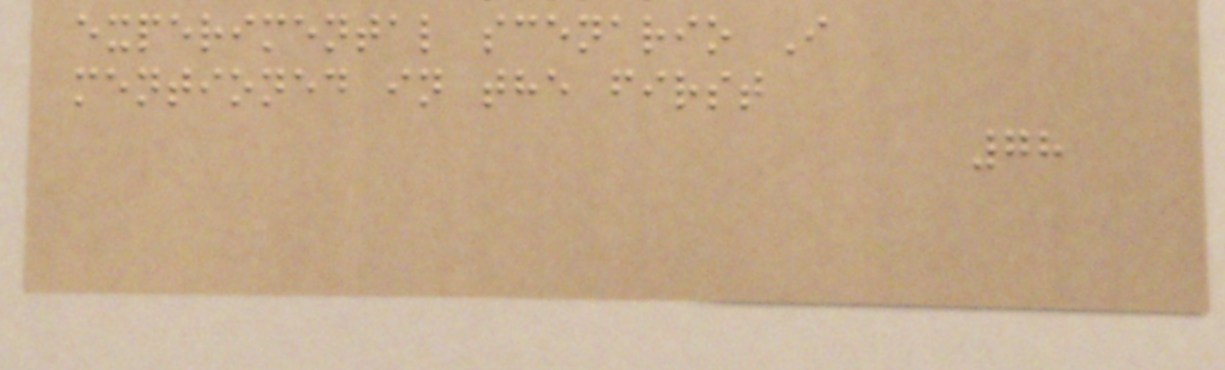experimental scenario I
mentioned in the first
78
